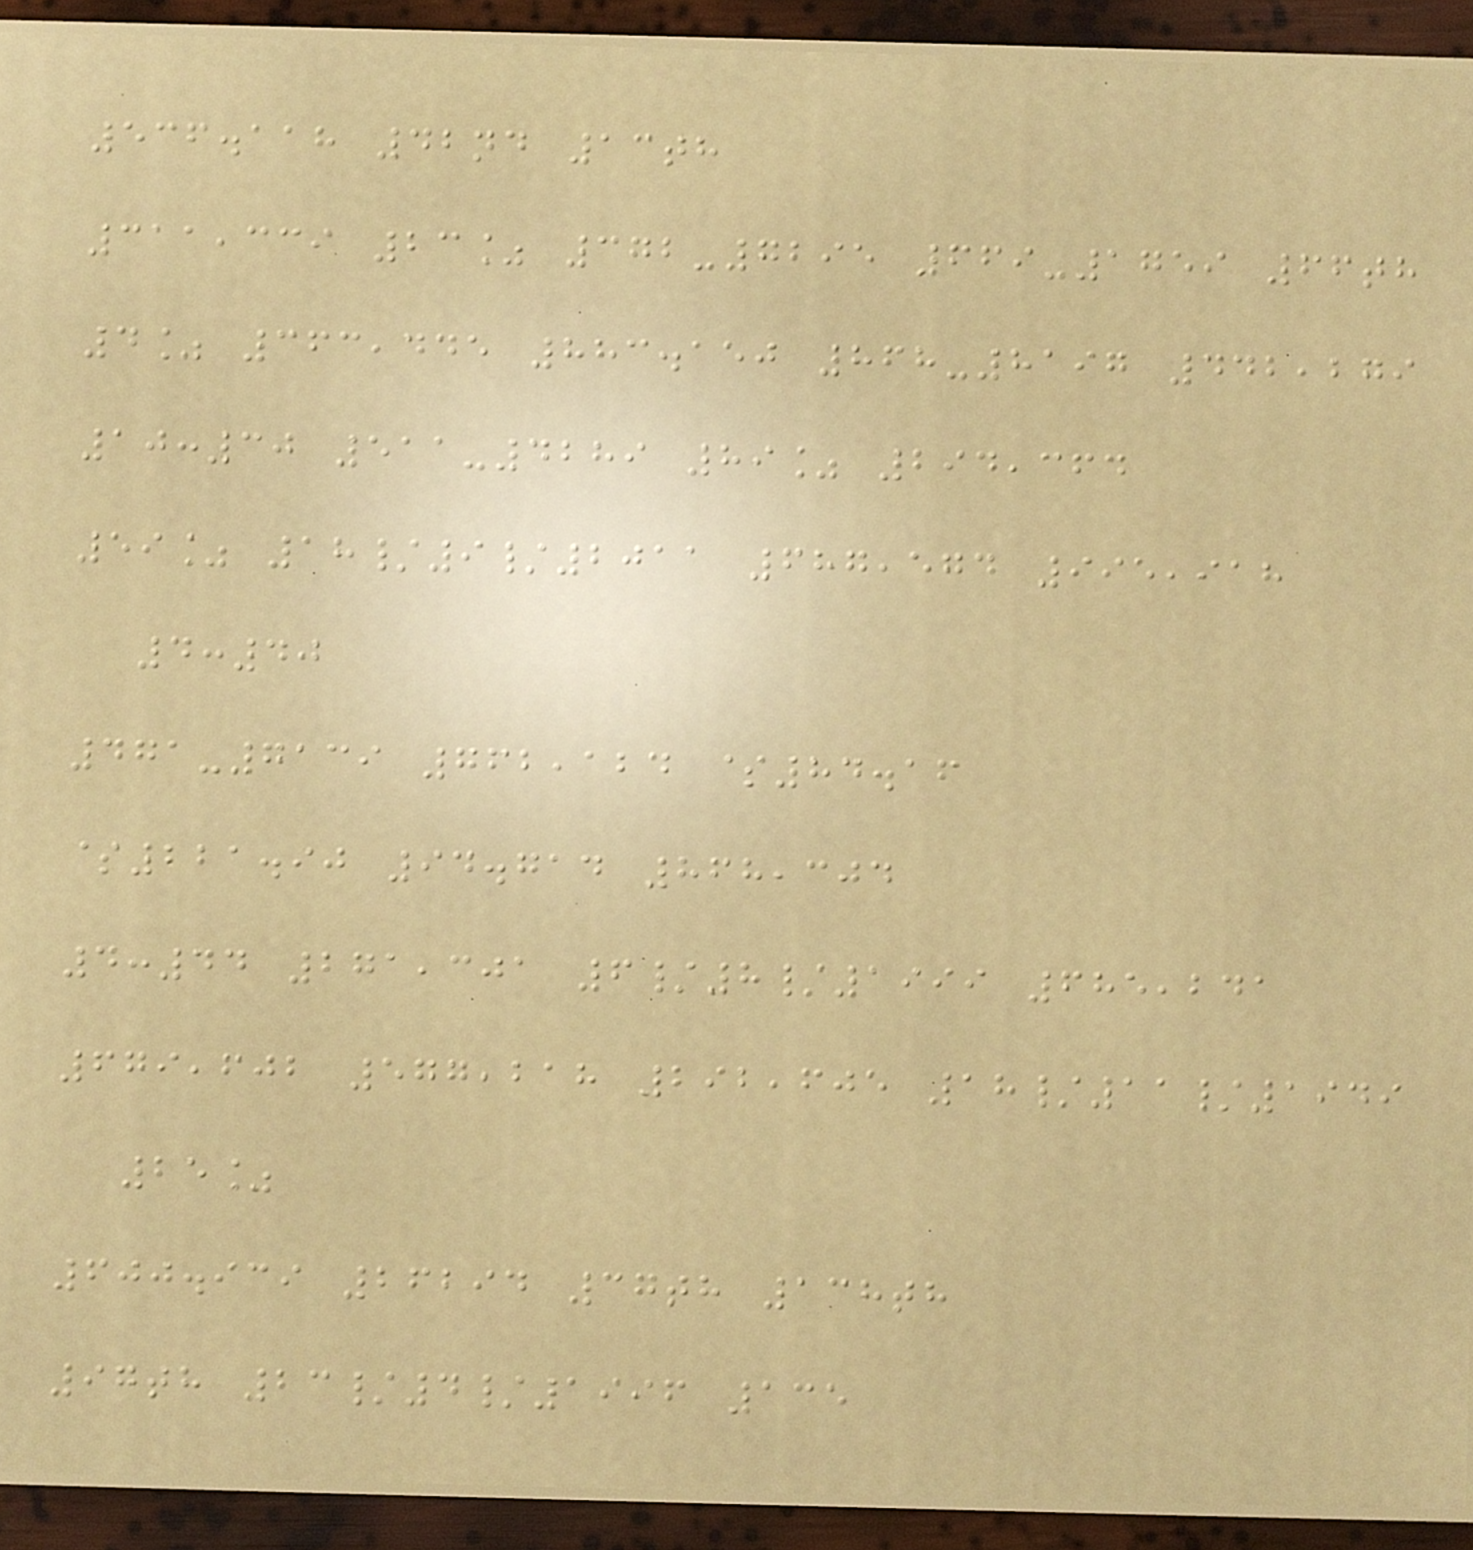536.118 42nd 13th
311,339 23% 372-7295 669-1759 66th
4% 363,445 883.150 868-8197 442,279
10:30 511-4289 89% 294,364
59% 18/9/2011 687,574 995,918
4:40
471-7139 762,124 $84.16
$221.90 94.714 868,304
4:44 271,301 6/8/1999 685,241
679,602 577,218 292,605 18/11/1949
25%
600.939 26294 37th 138th
97th 23/4/1996 135
